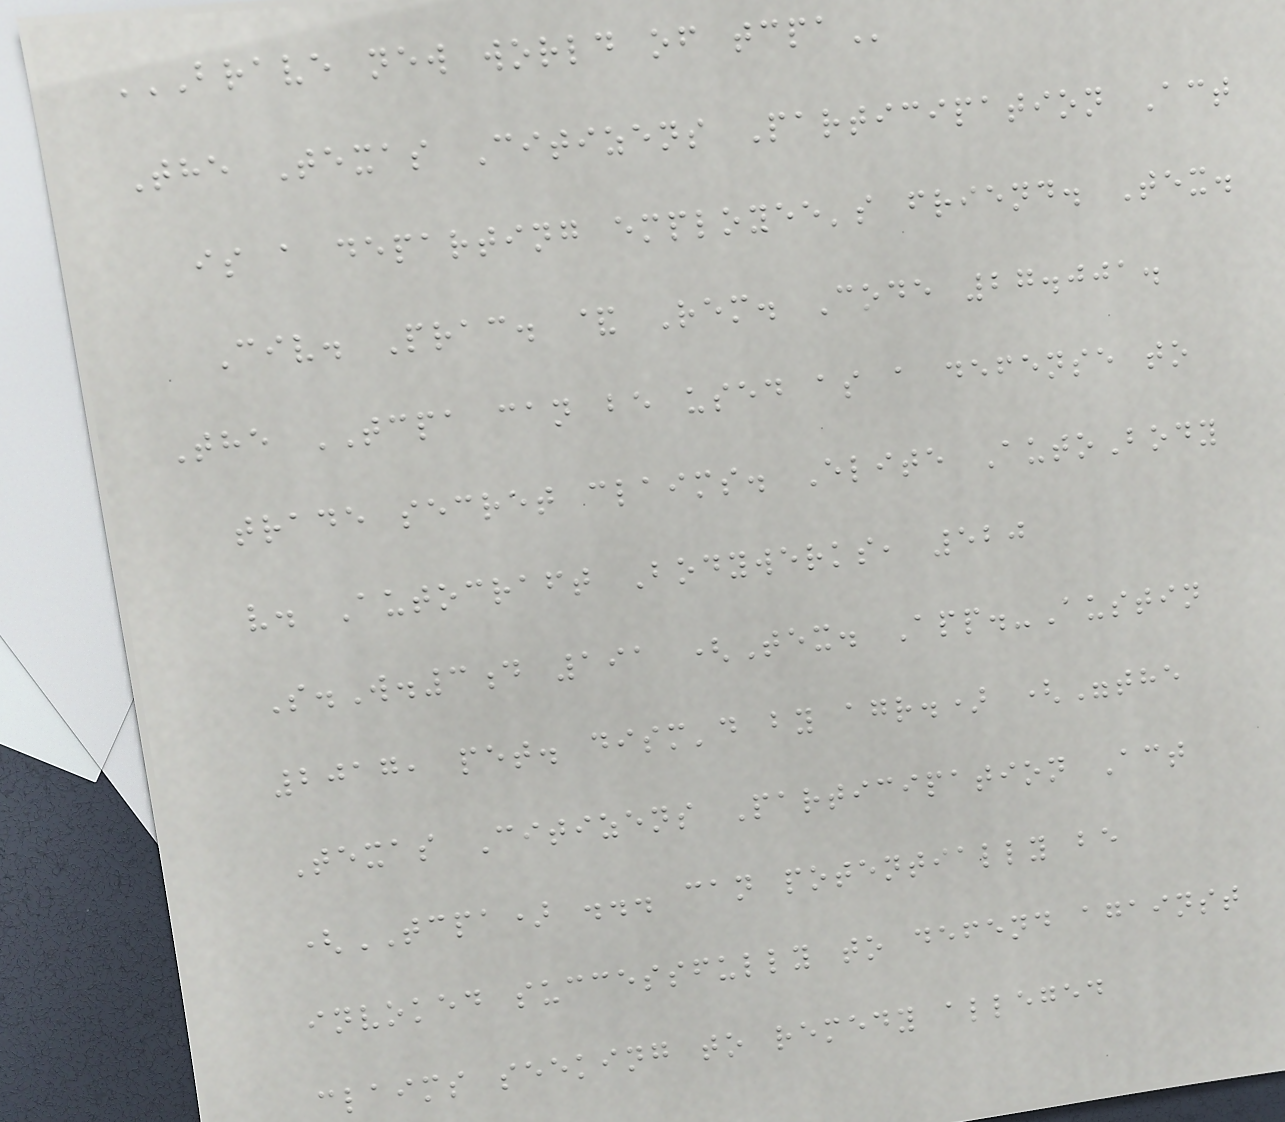BRAVE NEW WORLD OF TCPA
The Texas Citizens Participation Act
is a departing employee's friend. Tex.
Civ. Prac. & Rem. Code 27.001.
The TCPA can be used as a defense to
trade secret claims. Elite AutoBody
v. Autocraft Bodywerks, 520
S.W.3d 191 (Tex. App.-Austin
2017, pet. dism'd by agr.) ("the
Texas Citizens Participation Act
(TCPA) ... can potentially be
invoked successfully to defend against
claims seeking to remedy alleged
